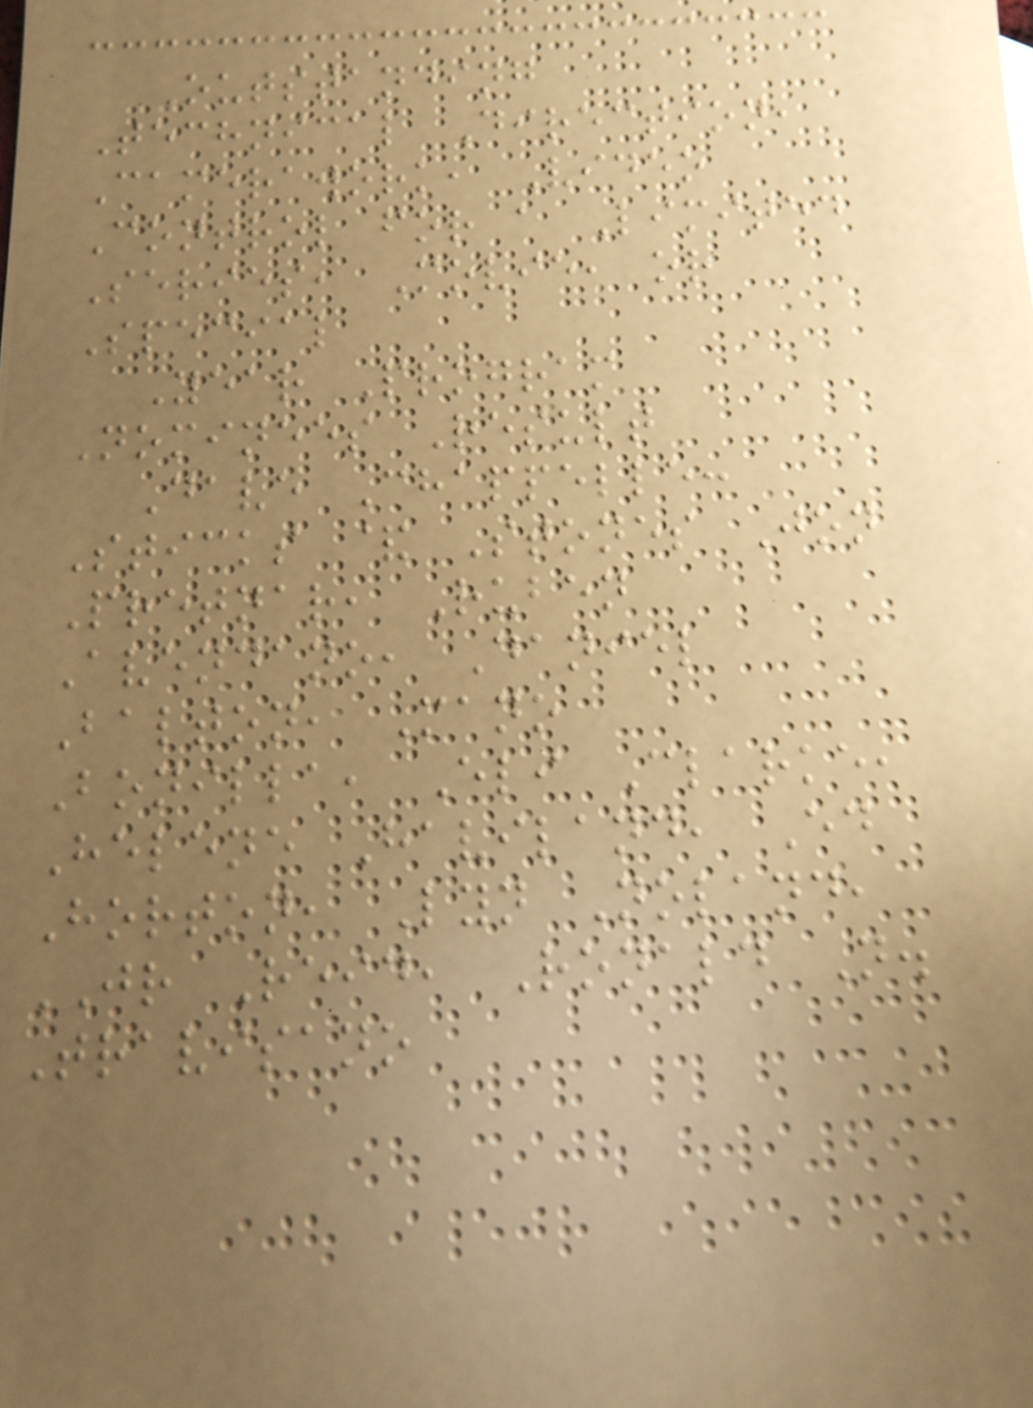Outstanding
Technical Direction,
Camerawork, Video
Control for a Limited
Series, Movie, or
Special
Year Program
Nominees Result
Dave Chappelle:
Sticks & Stones Jon
Pretnar, Ruben
Avendano, Daniel
Balton, Mano
Bonilla, Eli Clarke,
Helene Haviland, Ed
Horton, Lyn Noland,
JR Reid, Ronald N.
Travisano
